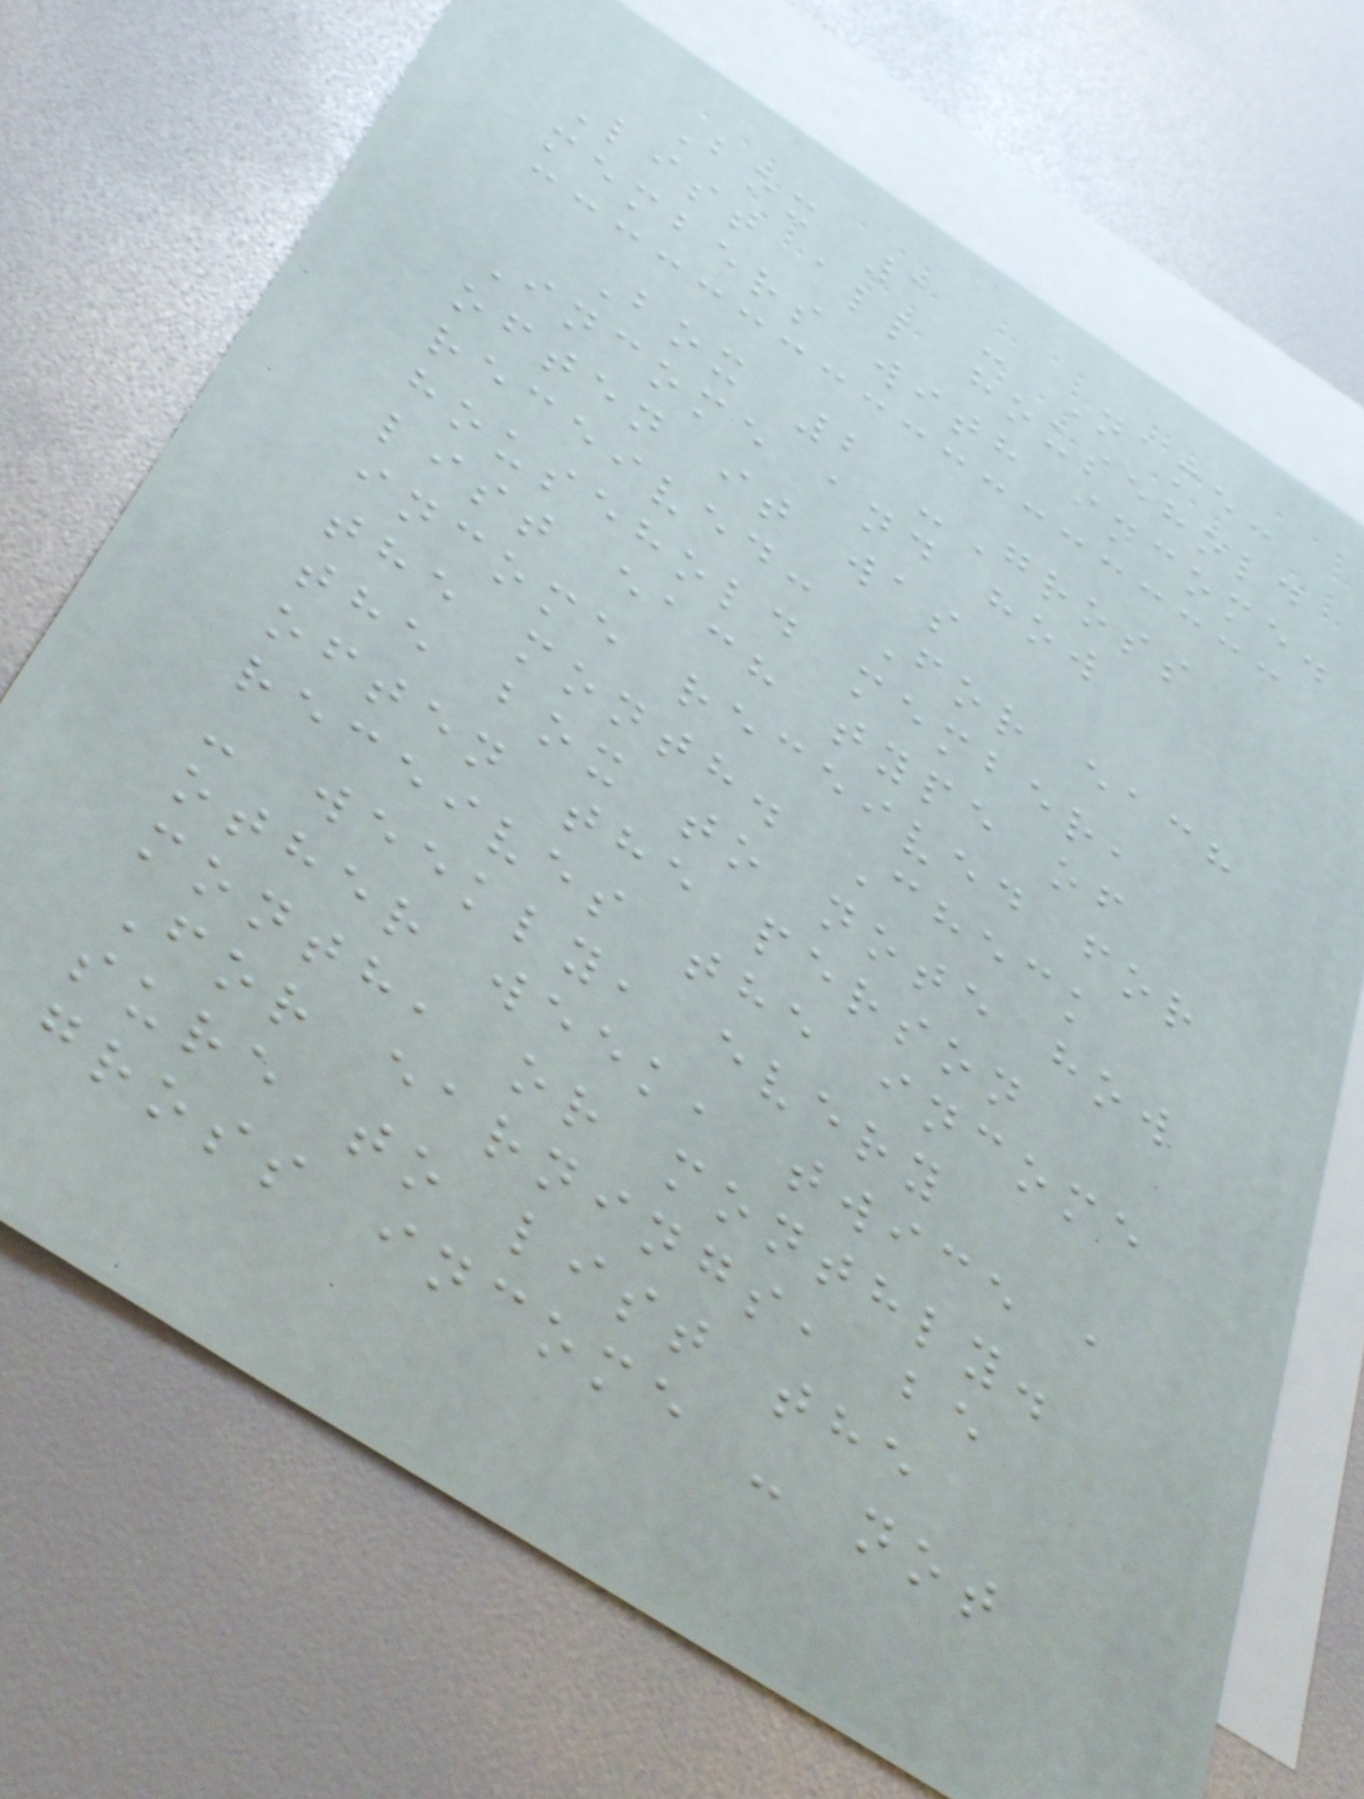Box 1 - Name:
List all household
members with income.
Box 2 -Gross
Income and how
often it was
received: For each
household member,
list each type of
income received for
the month. Check
the box to note how
often the person
receives the income
- weekly, every
other week, twice a
month, or monthly.
For earnings, be
sure to list the
gross income - not
